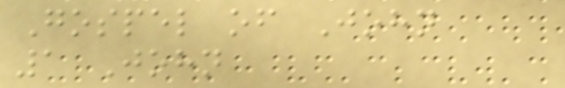Gospel of John
1 John
